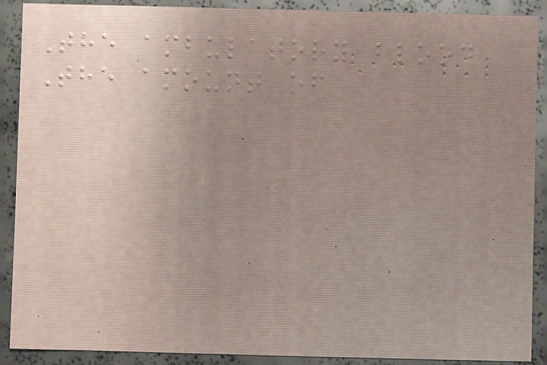The ambulatory blood
The amount of
